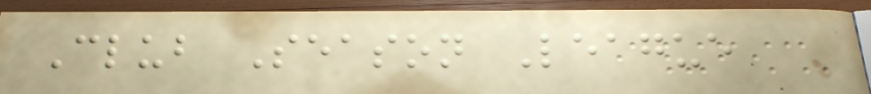Club Season League
